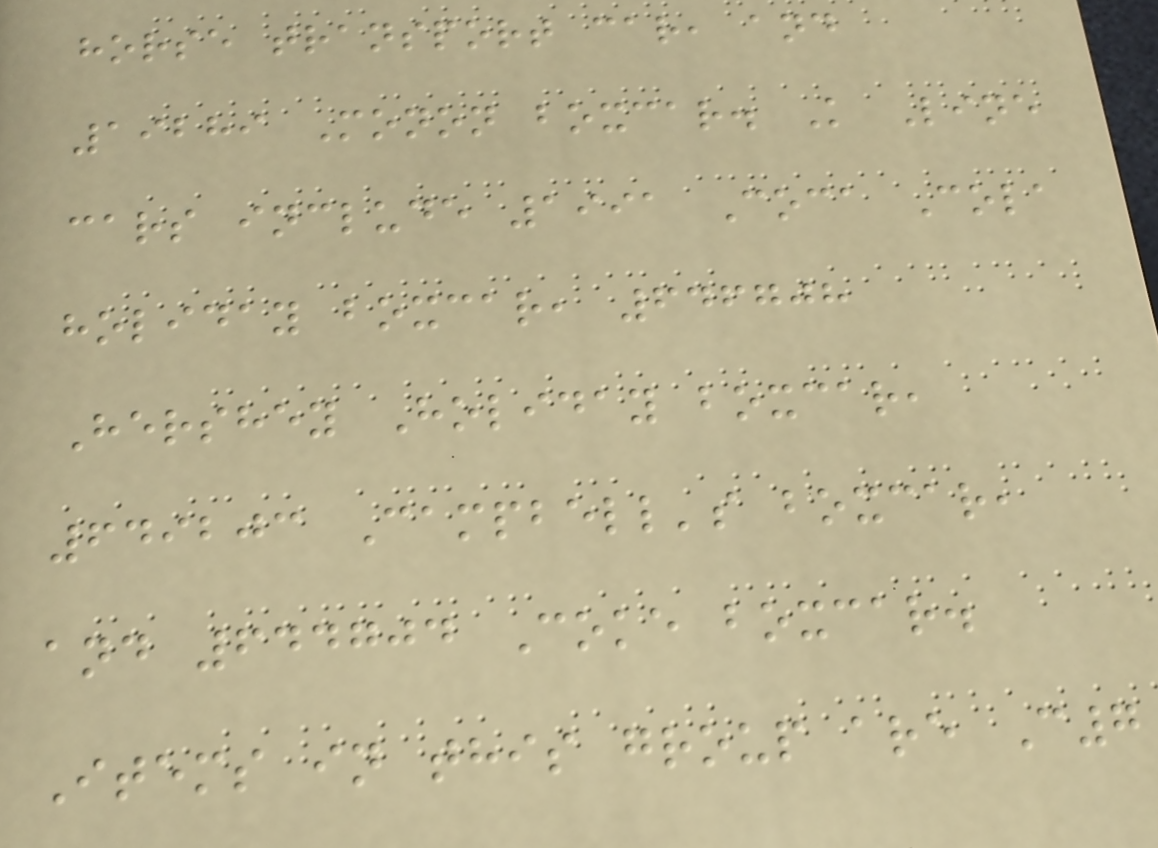horse transport car, and
19289 Monon boxcar. K Line
cars include 1991 Coca Cola
holiday boxcar, 646708
Hershey Holiday boxcar,
649203 Campbell's boxcar,
and 644704 Coke boxcar.
Items in this group are C7
